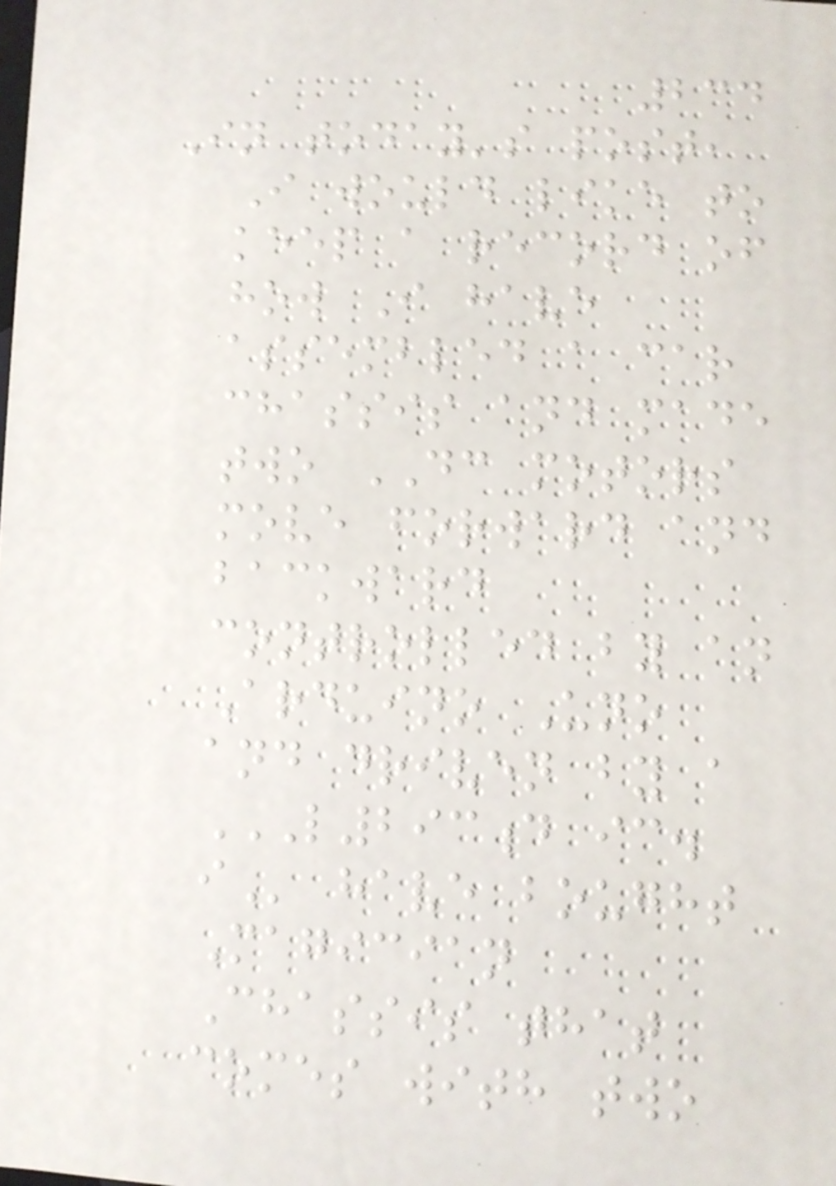234
In today's post,
I would like to
keep a record of
how I have
assembled a car
chassis and made
two DC motors
move forward and
backward
controlled by an
Arduino Uno
and driven by a
L293D IC.
I have bought
Magician
Chassis that
comes with two
